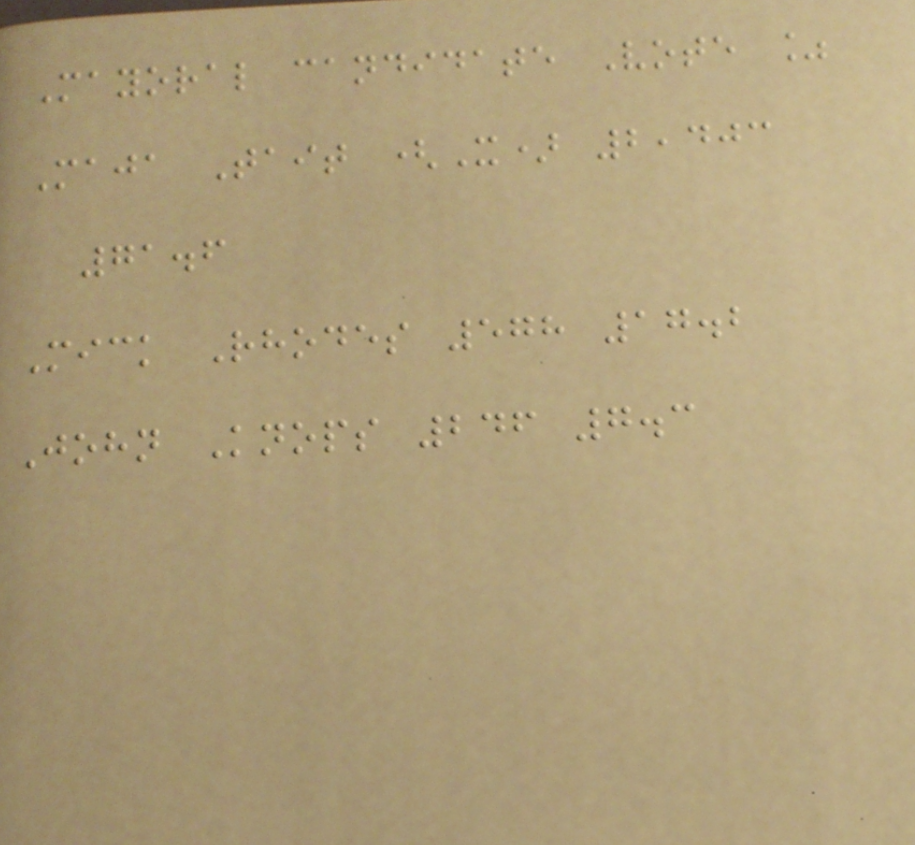Mayoral candidate Vote %
Maja Tait (X) 2,403
71.6
Mick Rhodes 578 17.2
John Knops 246 7.3
